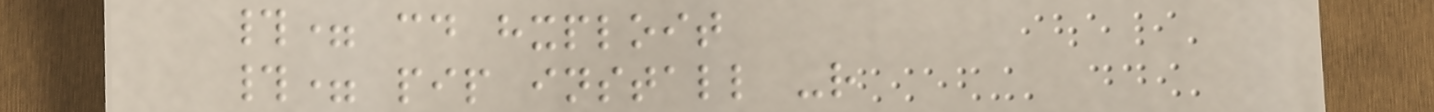#= cd hxploit
#= pip install -r
